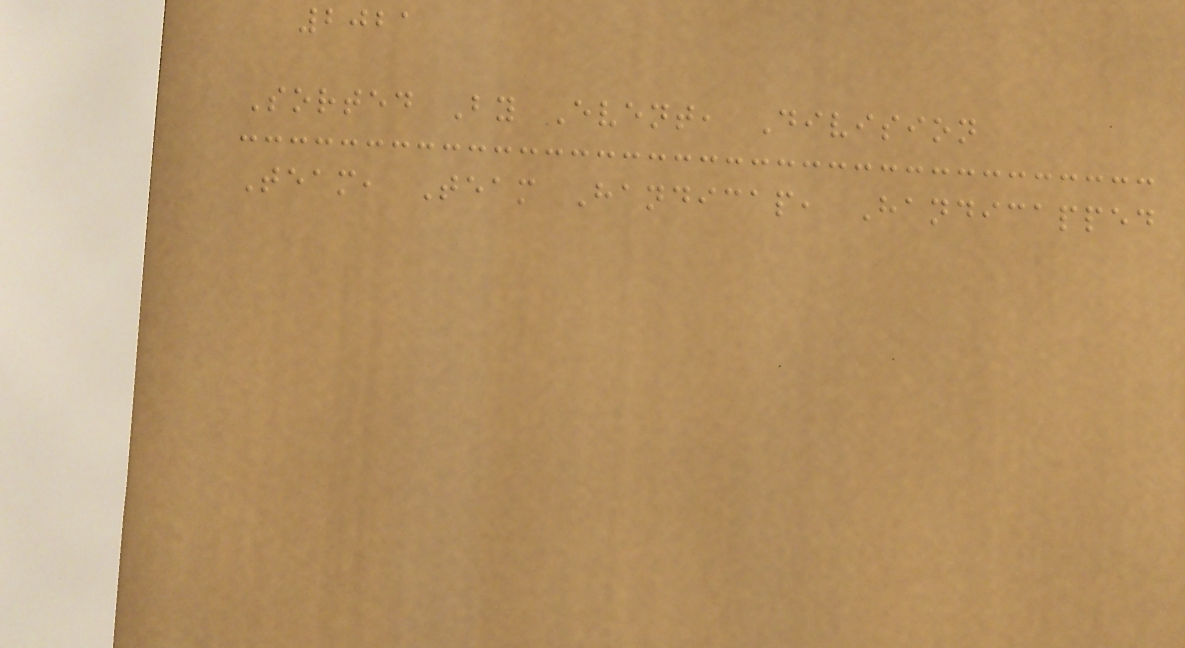2021
Sorted By Event, Division
Team, Team Handicap, Handicapped
